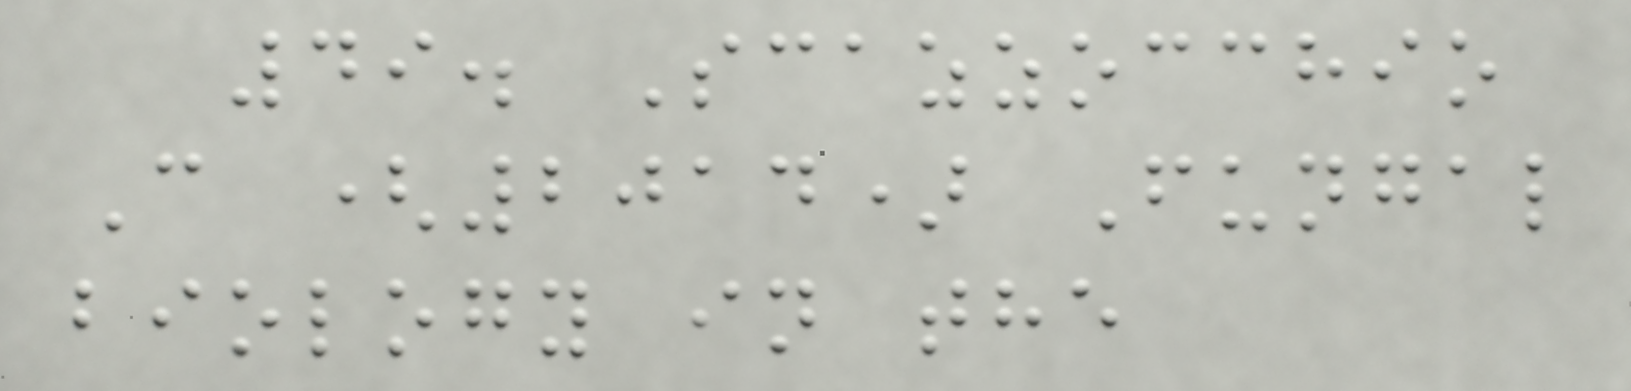49. Scazzocchio
C (2014) Fungal
biology in the
